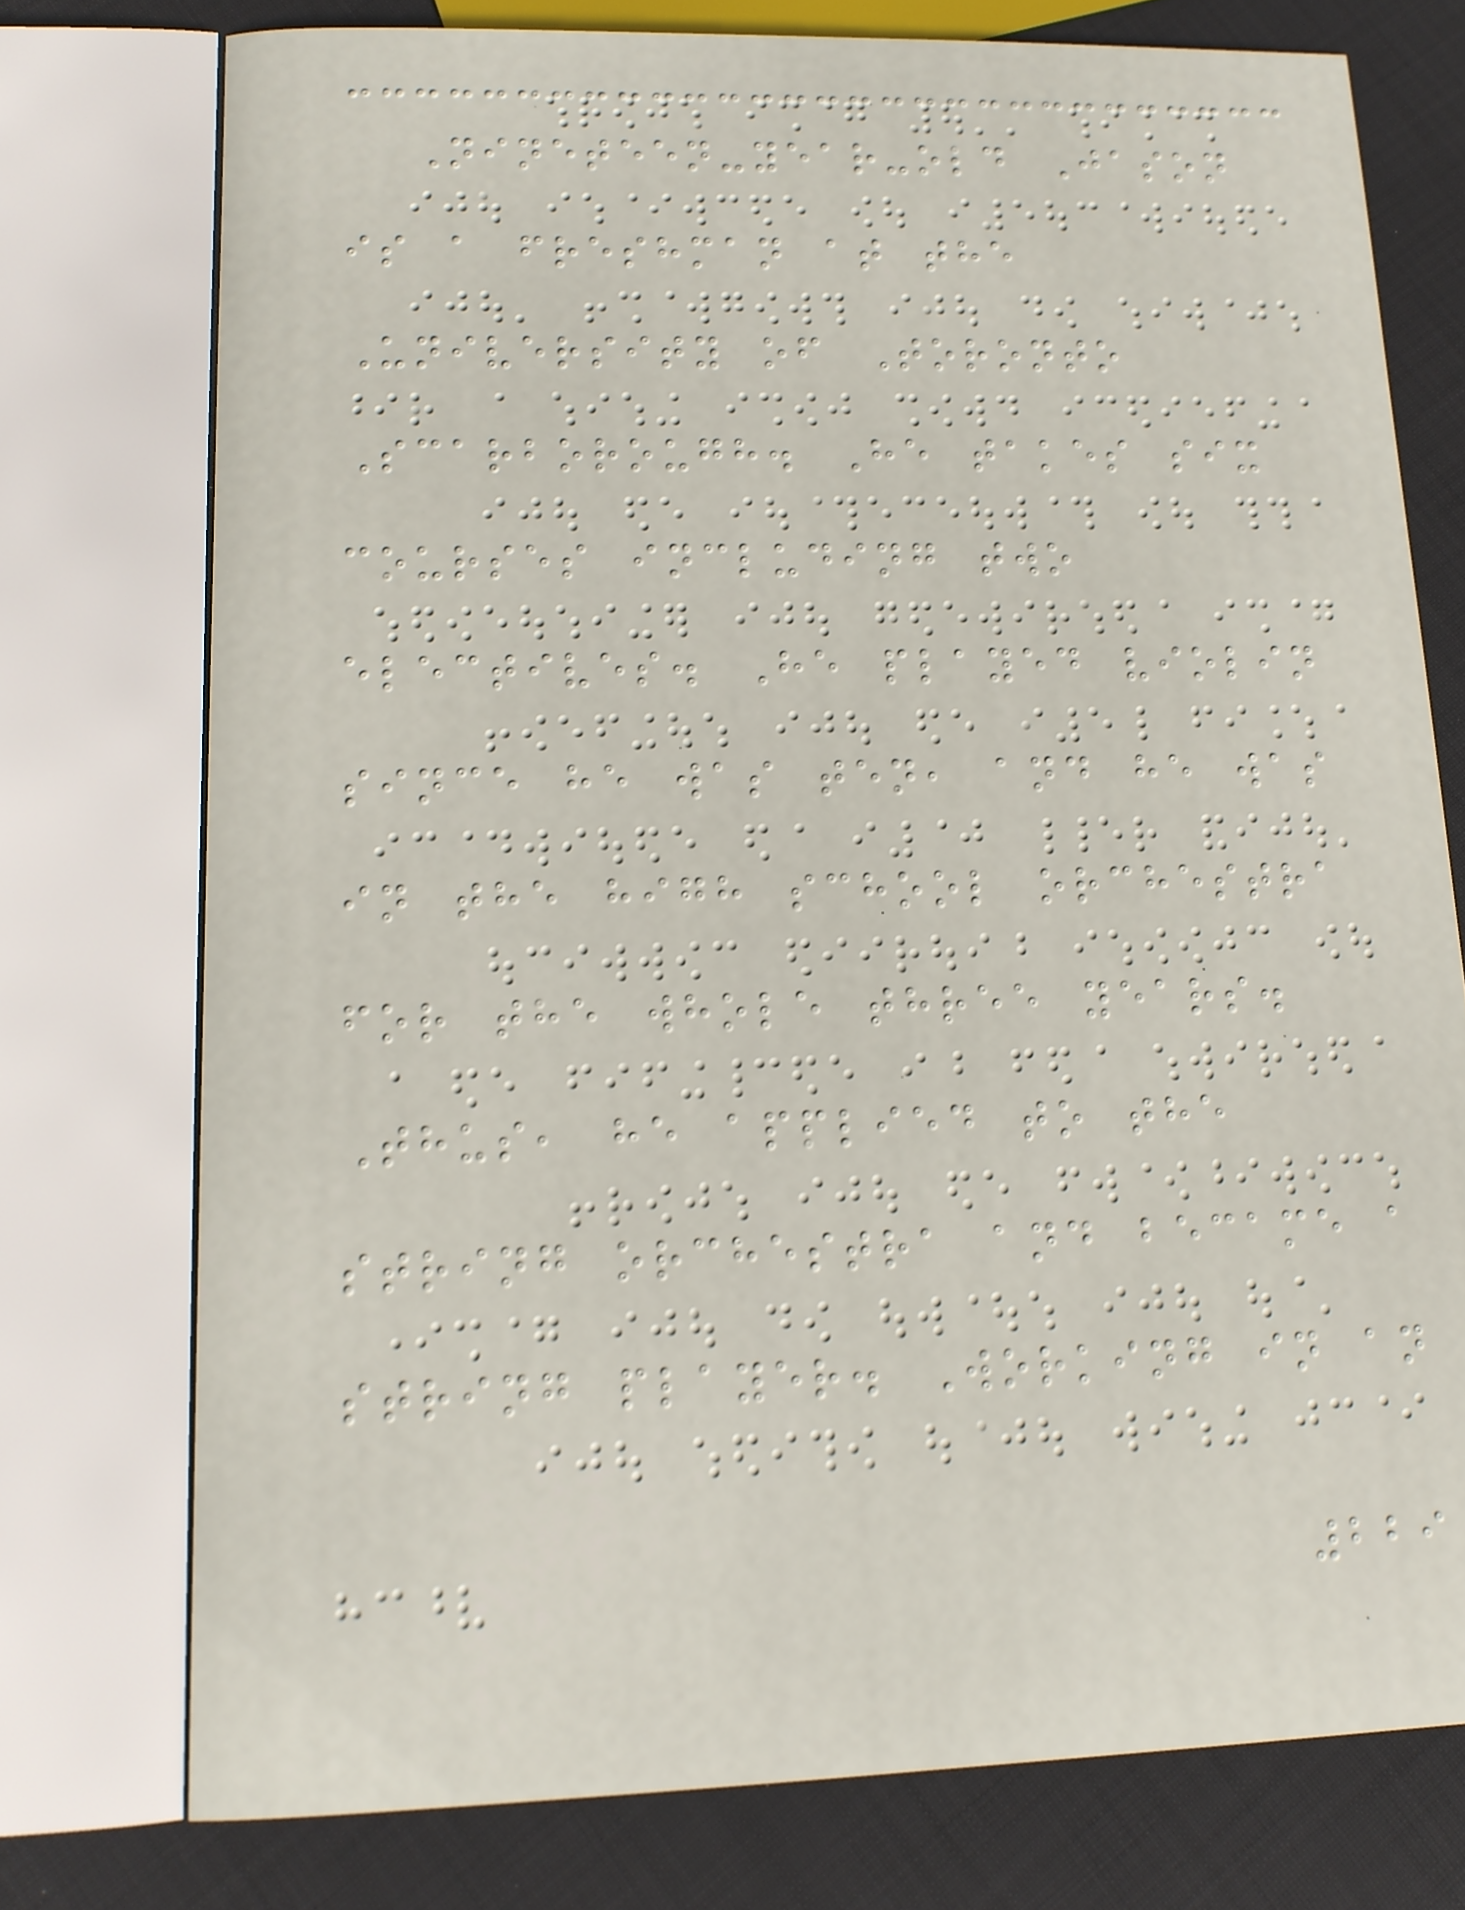Nineteen-year-old Jason
is a freshman at the
University of Toronto
Scarborough. He takes six
courses including two
electives. He played violin
since he was ten, and he was
in the high school orchestra
for the whole three years.
Thus, he applied to the
string orchestra and became a
string player. Working in an
229
